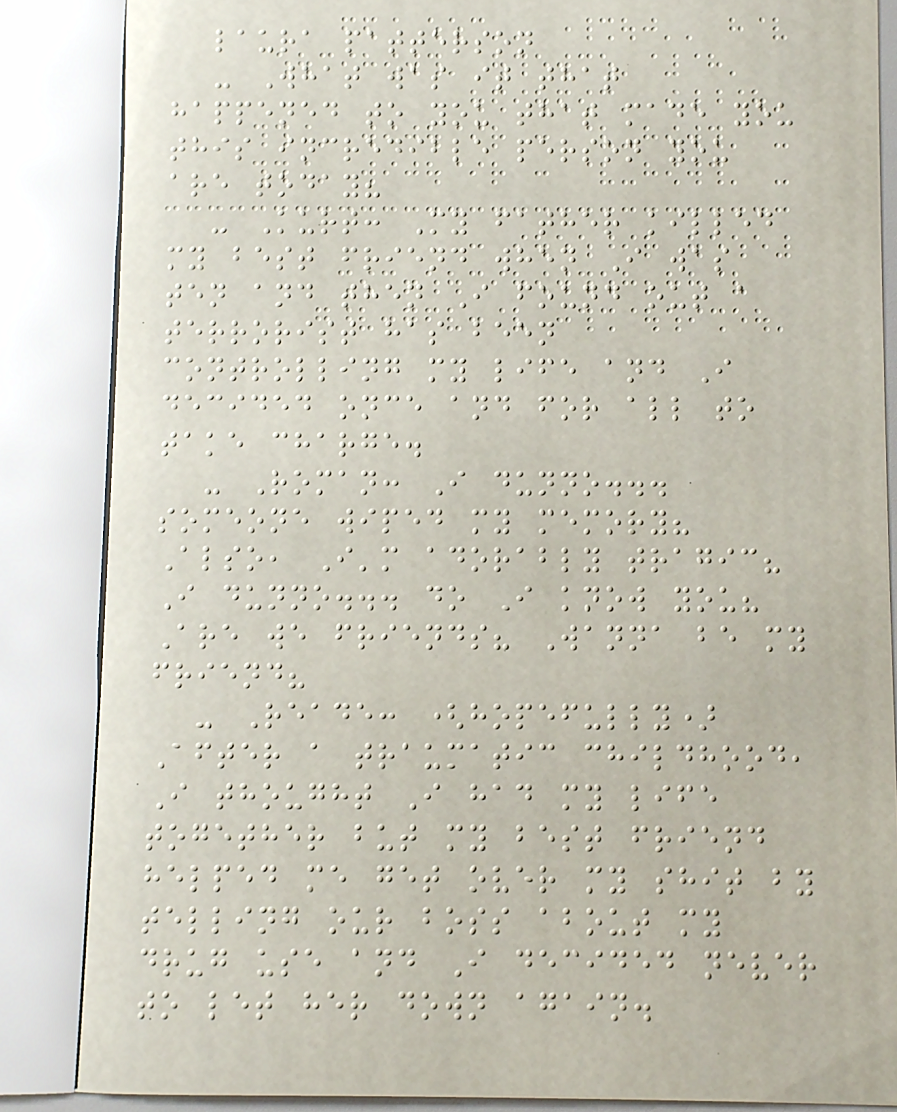laura patterson
- What was it that
happened to you that made you
this incredible person you
are today?
- Kurt: My father killed
my best friend when I was
ten and then I found out a
terrorist has been
controlling my life and I
decided once and for all to
take charge.
- Roman: I dunno...
someone wiped my memory?
Also, I'm adorably tragic?
I dunno... do I know you?
Are we friends? Wanna be my
friend?
- Reade: (hopefully)
After a traumatic childhood,
I thought I had my life
together but my best friend
helped me get over my shit by
telling our boss about my
drug use and I decided never
to let her down again.
